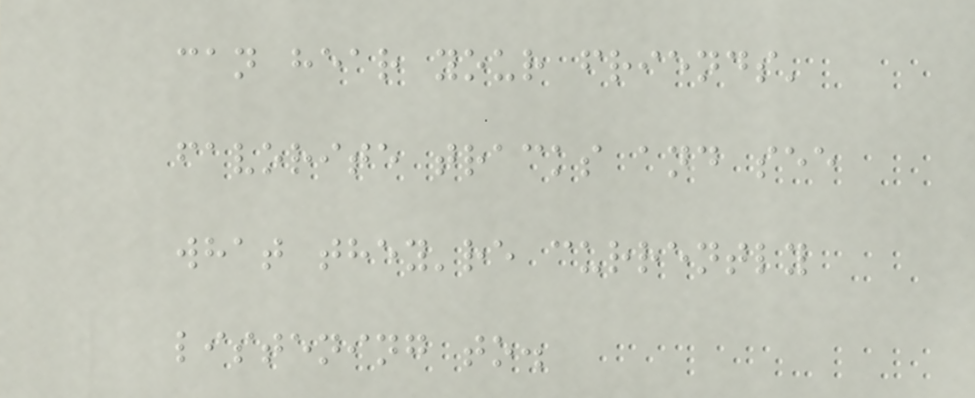can hear your friends'
favorite tracks and see
what they're currently
listening to.
